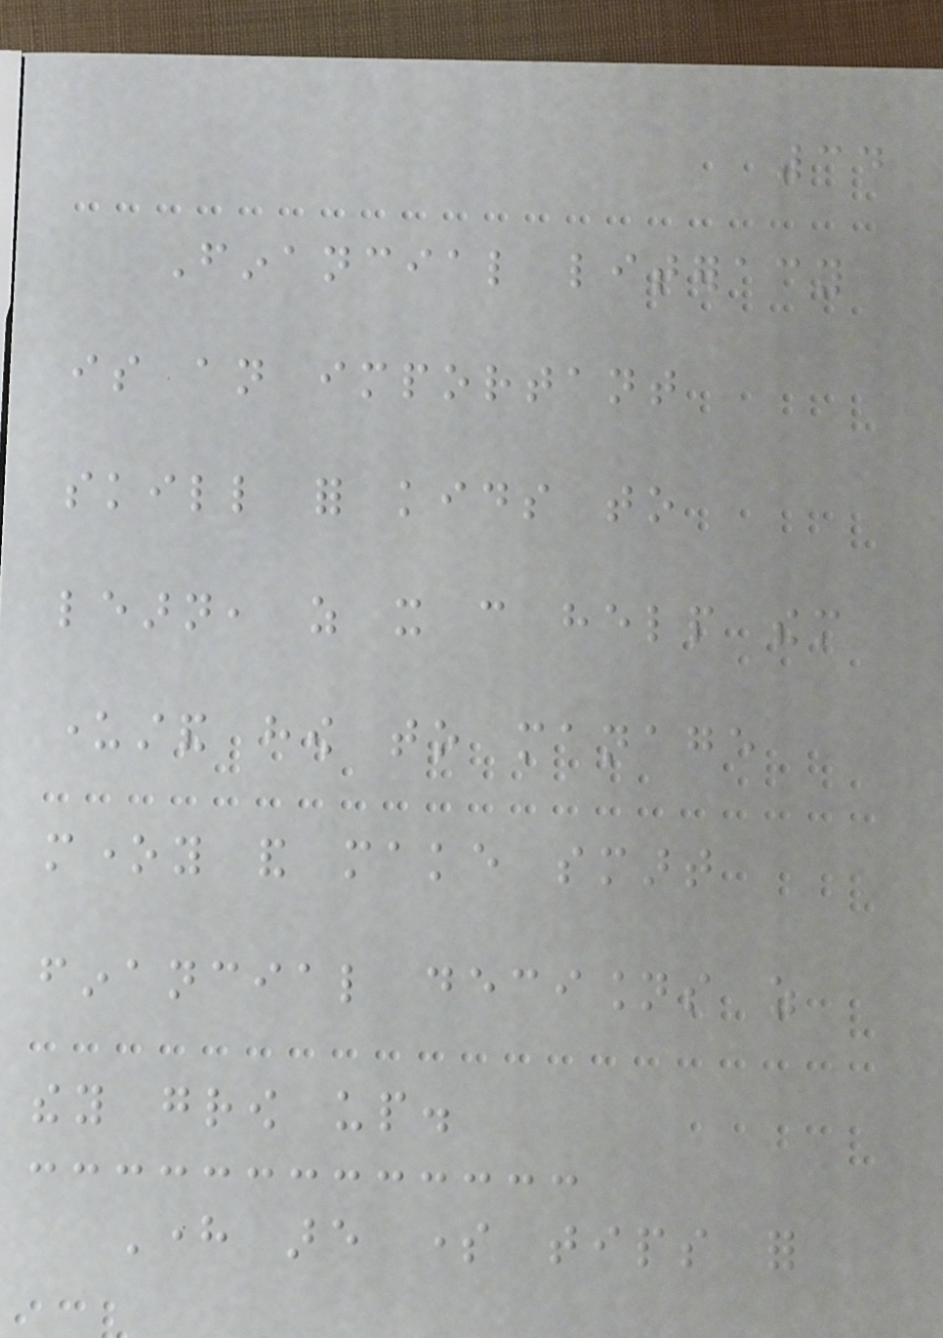34
Financial literacy
is an important
skill for kids to
learn, as it can help them
understand how to manage
money and make smart
financial decisions as
they grow up.
Here are some tips for
